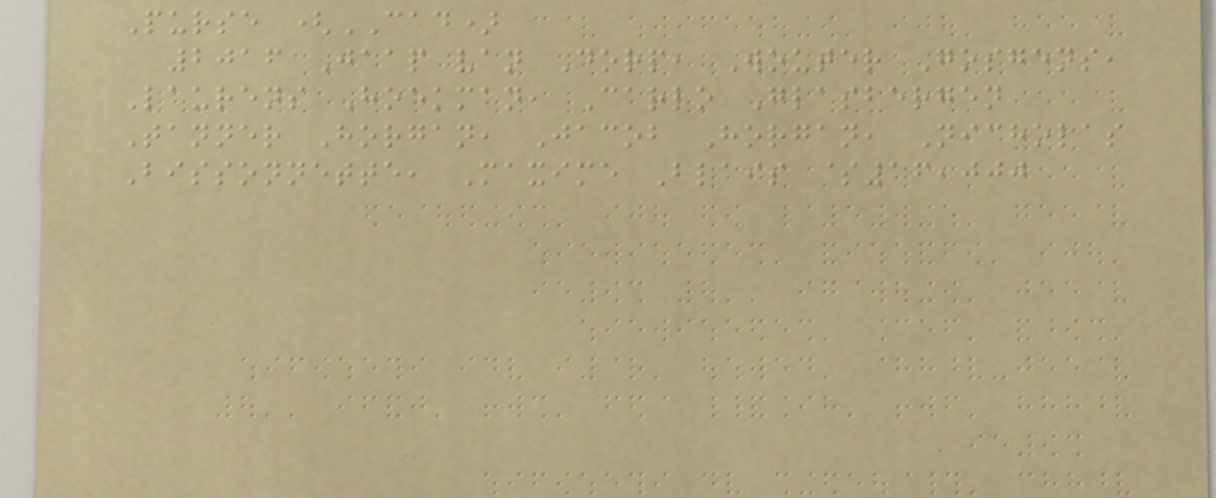Purse (CAD)
2016 Jaap van Dorp, Wouter Gosgens,
Laurens Hoekman, Carlo Glasbergen
Tanner Horgan, Jacob Horgan, Nicholas
Bissonnette, Maxime Blais $16,000
